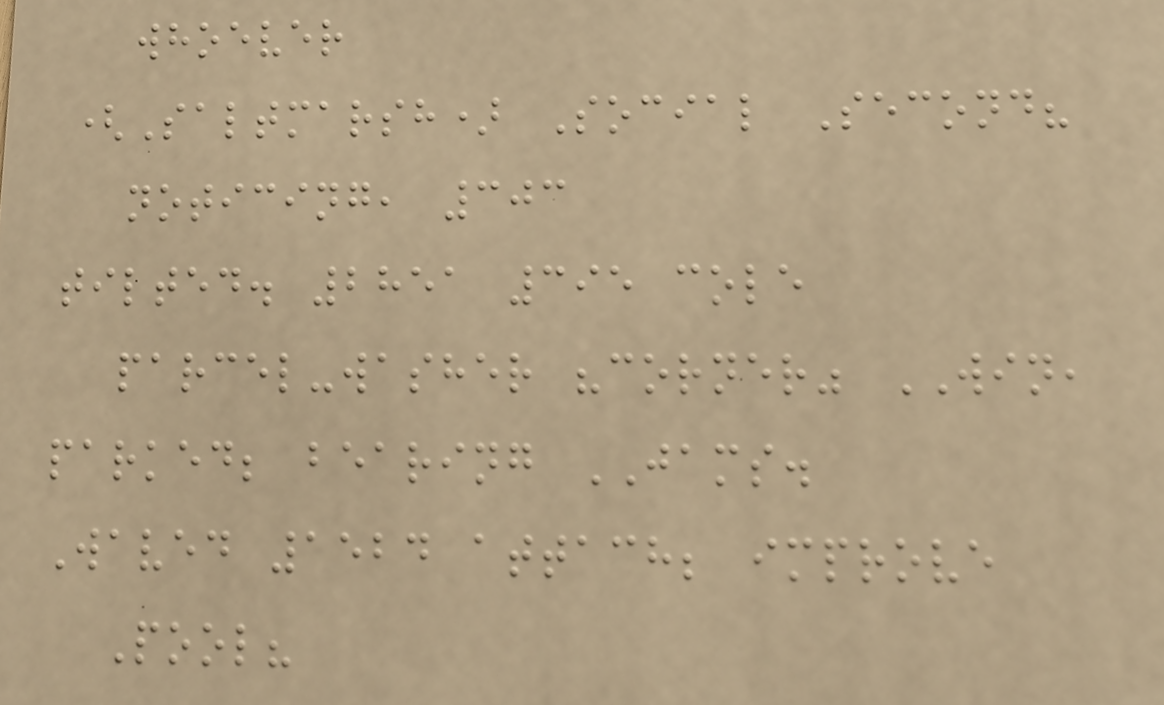whoever
(Saltmarsh) Social Second?
noticing, 303
tilted. 2851 395 cole
parcel-washer "corner" WIN,
parked; bearing JAMS.
Waved 1524 attach; improve
Pool?
